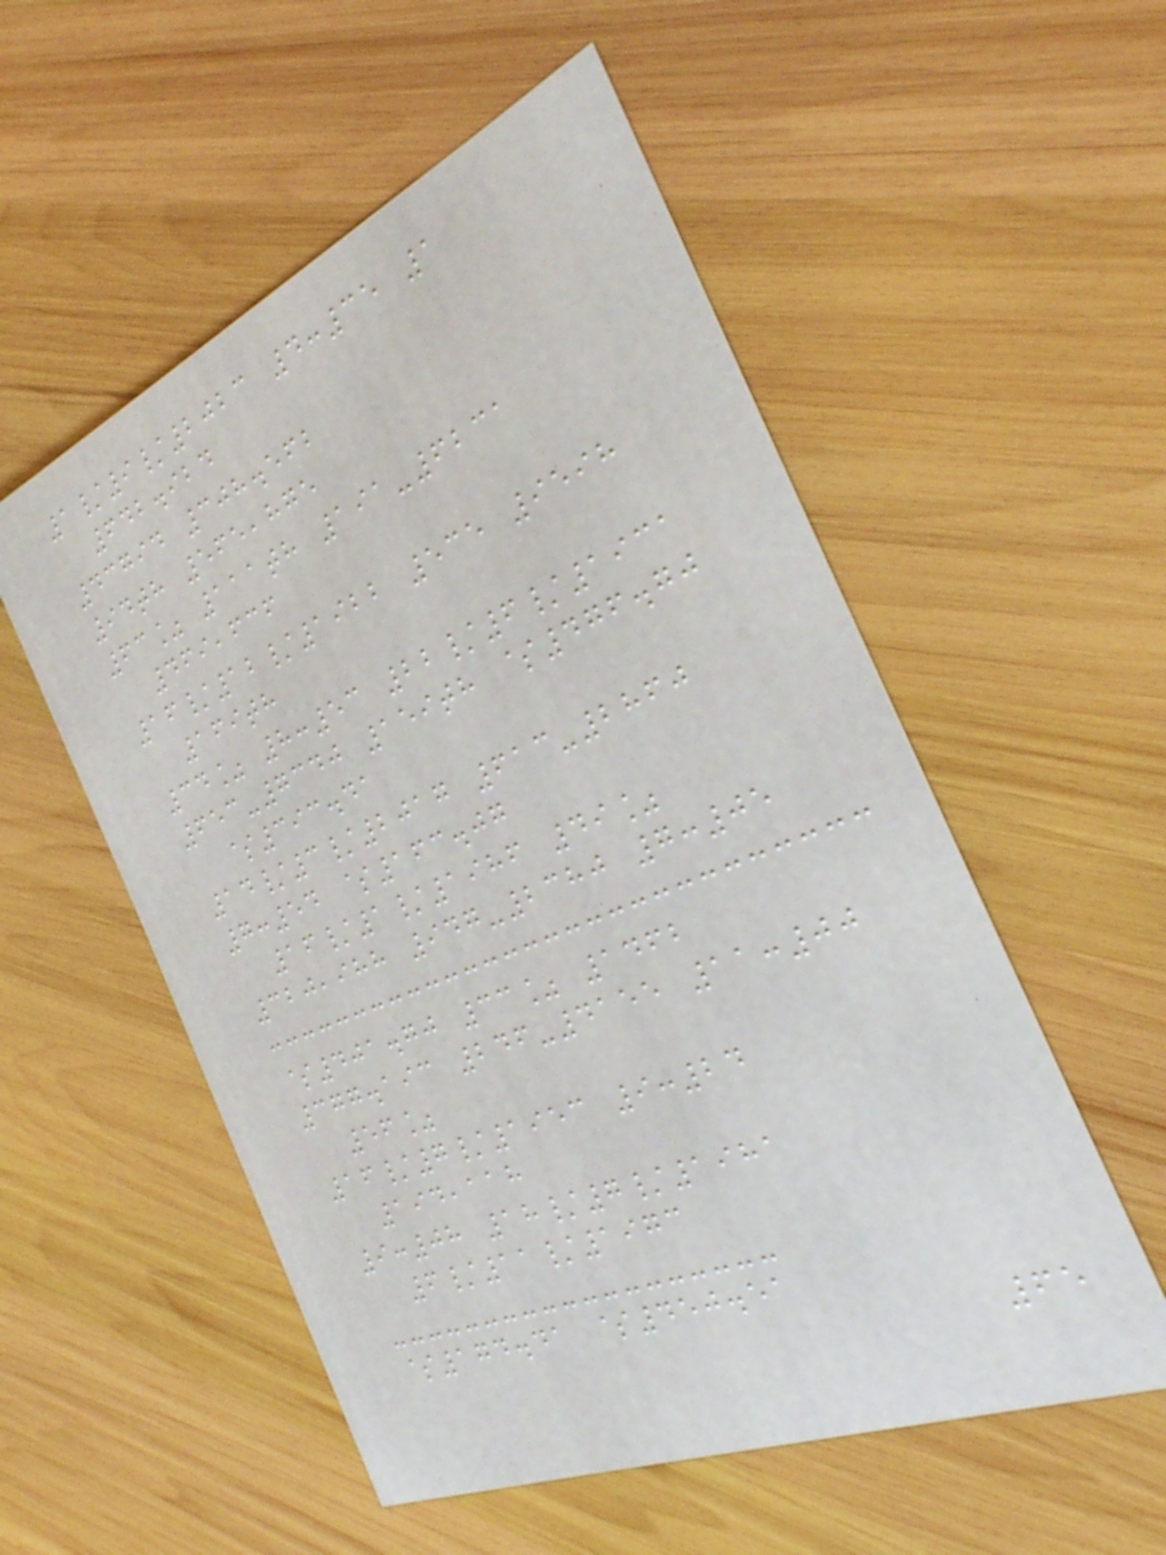1/9/2023 4:35 1
642.924
43794 308.562
94th 565,875
63% 111th 191-6231
469,636
16/12/1922 535 9598
169th
34% 8:53 22/6/1931
653-7340 159th $476.70
$393.41
14/3/2017 613-2860
7:54 $163.07
16/1/1986 49%
320,988 947-2380 7:05
$401.70 33% 1462
377.193 246-4155 11:00
56%
16/7/1953 9:24
194,118
9:08 18/7/1981
6/11/1973
$174.41 $450.51
65
